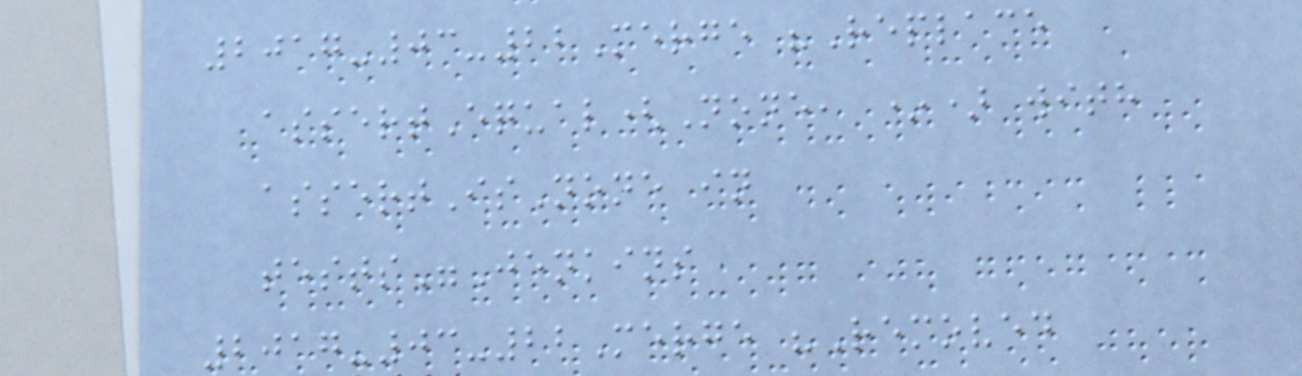2017-03-22Merge "Replace
assertEqual(None, *) with
assertIsNone in
tests"Jenkins
2017-03-22Merge "Removed
